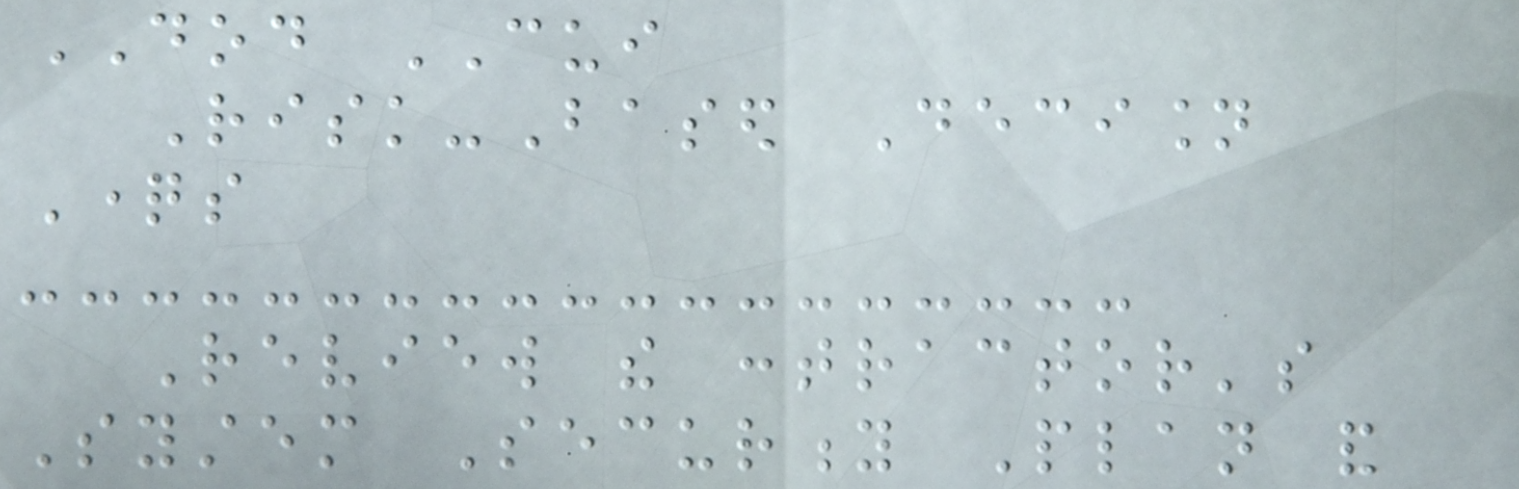DOD CUI
Risk-Based Decision
Questions
Review the contractor's
System Security Plan and
